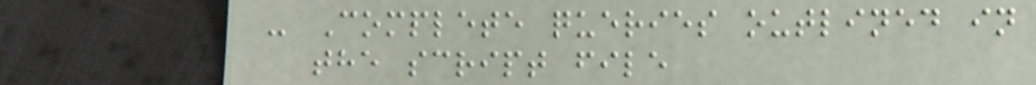- Complete queries outlined in
the script file
